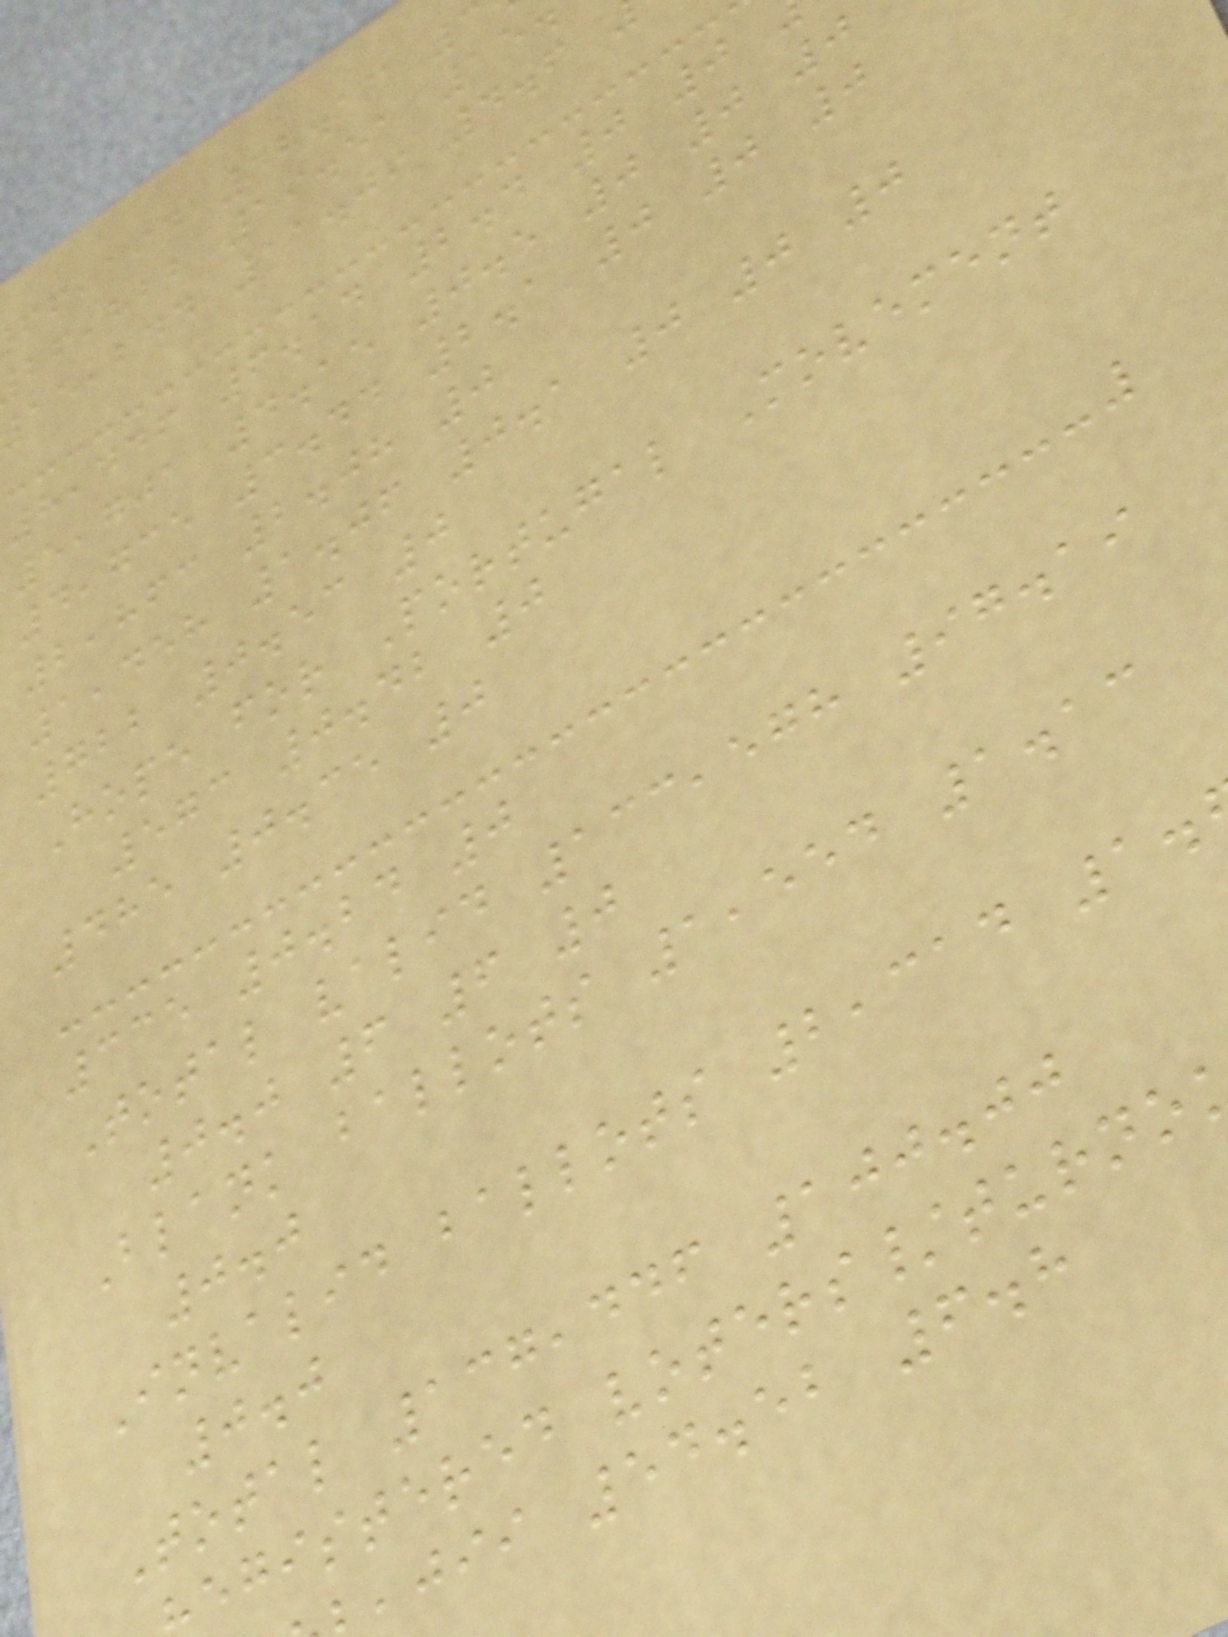,aid 48.16 3
,hbb 19.51 15
,bdd 11.09 4.6
8,446 6.14 2.4 0 0
5,701 4.15 0.5 0 0 0
4,735 3.44 2.1 0 0 0
2,863 2.08 0
1,458 1.06 0.1 0 0 0
722 0.53 0
Hope for Portugal Movement
573 0.42 0
485 0.35 0
335 0.24 0
Total valid 133,578 97.19
0.0 6 6 0
Blank ballots 1,554 1.13
0.0
Invalid ballots 2,314 1.
0.0
Total 137,446 100.00
egistered voters/turno
,jii 54.52 6.8
